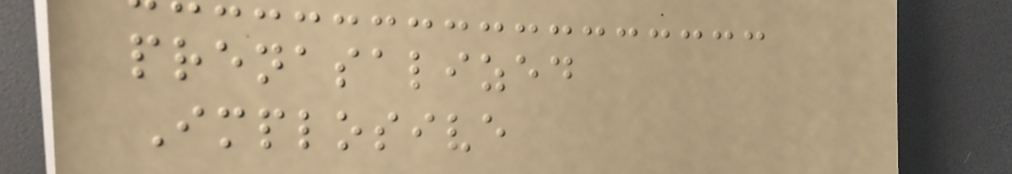prenasalized
Implosive
